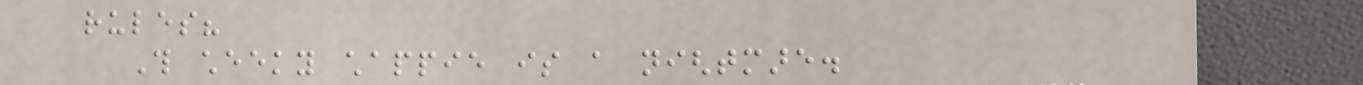rules?
This cheeky chappie is a nightmare.
